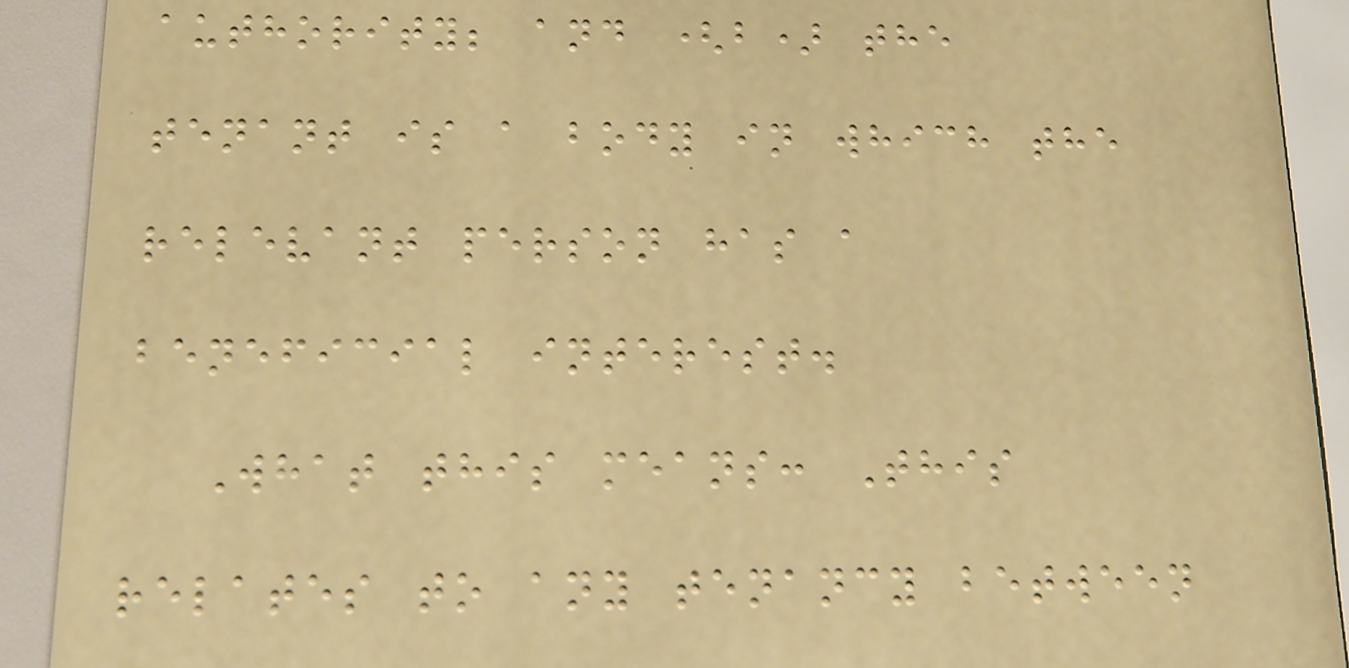authority; and (b) the
tenant is a body in which the
relevant person has a
beneficial interest.
What this means: This
relates to any tenancy between
